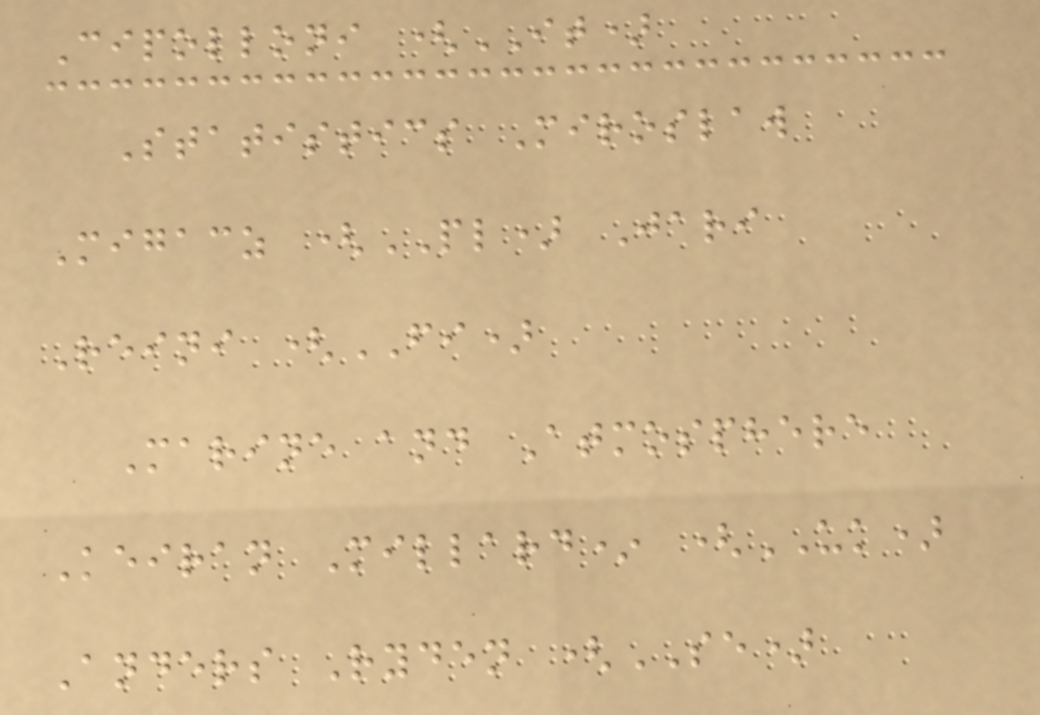Cipolloni (IT)
Statistics Miroslaw
Migacz (PL) Jari
Reini (FI)
Marine and Atmosphere
Keiran Millard* (UK)
Anders Ryden (SE)
